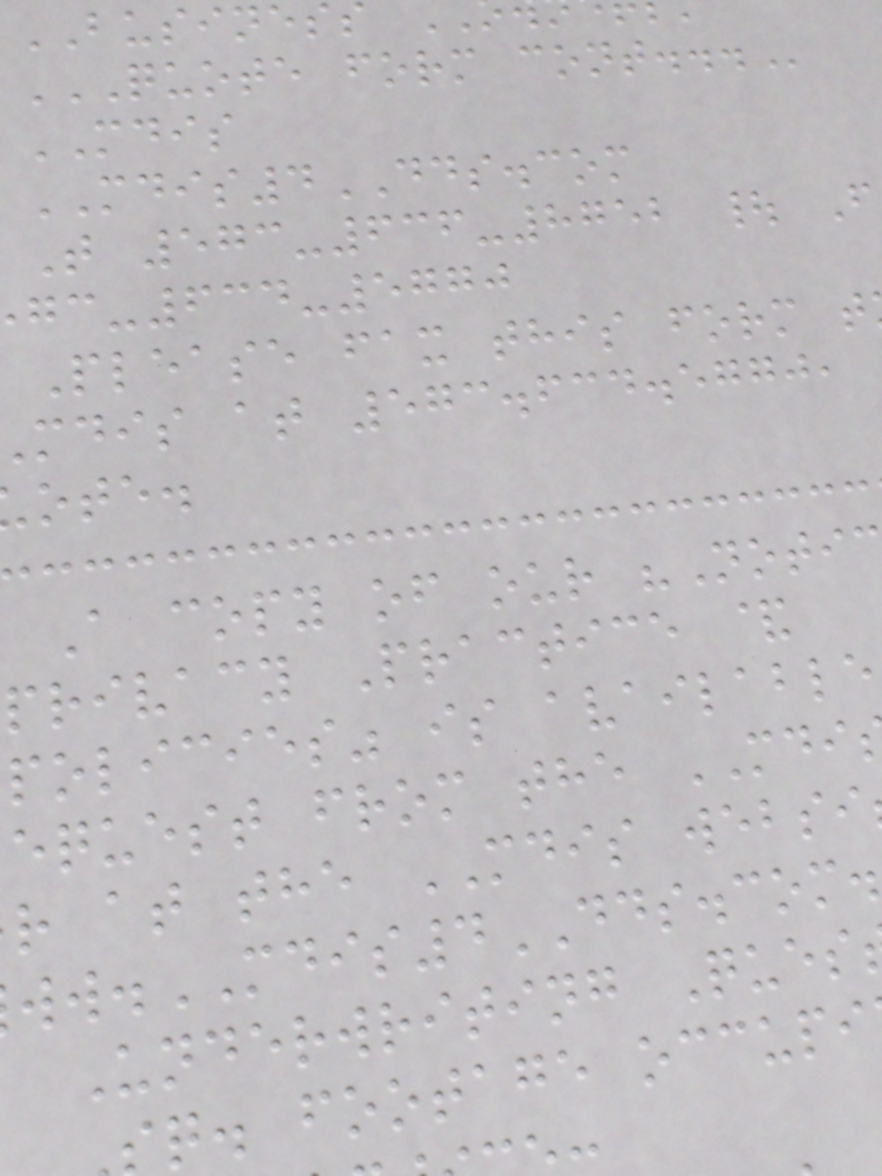BUSINES
QUOTE FORM CONT...
MDIS
MDIS4DDS.com
T 573-636-8752 | F
-634-5770
Please fax this form t
mdis at 573.634.5770,
ote.
A copy of our "Noti
privacy Practice &
policies" is available
equest from the MDI
r at the MDIS websi
ww.MDIS4DDS.com.
Underwriting Ques
q. footage occupi
